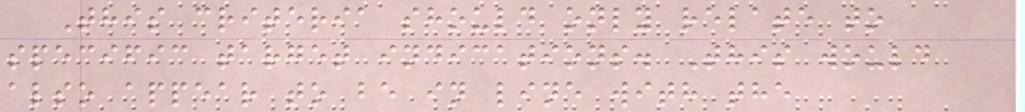This criteria should only relate to
specific target indications. This would
also appear to be in line with the
